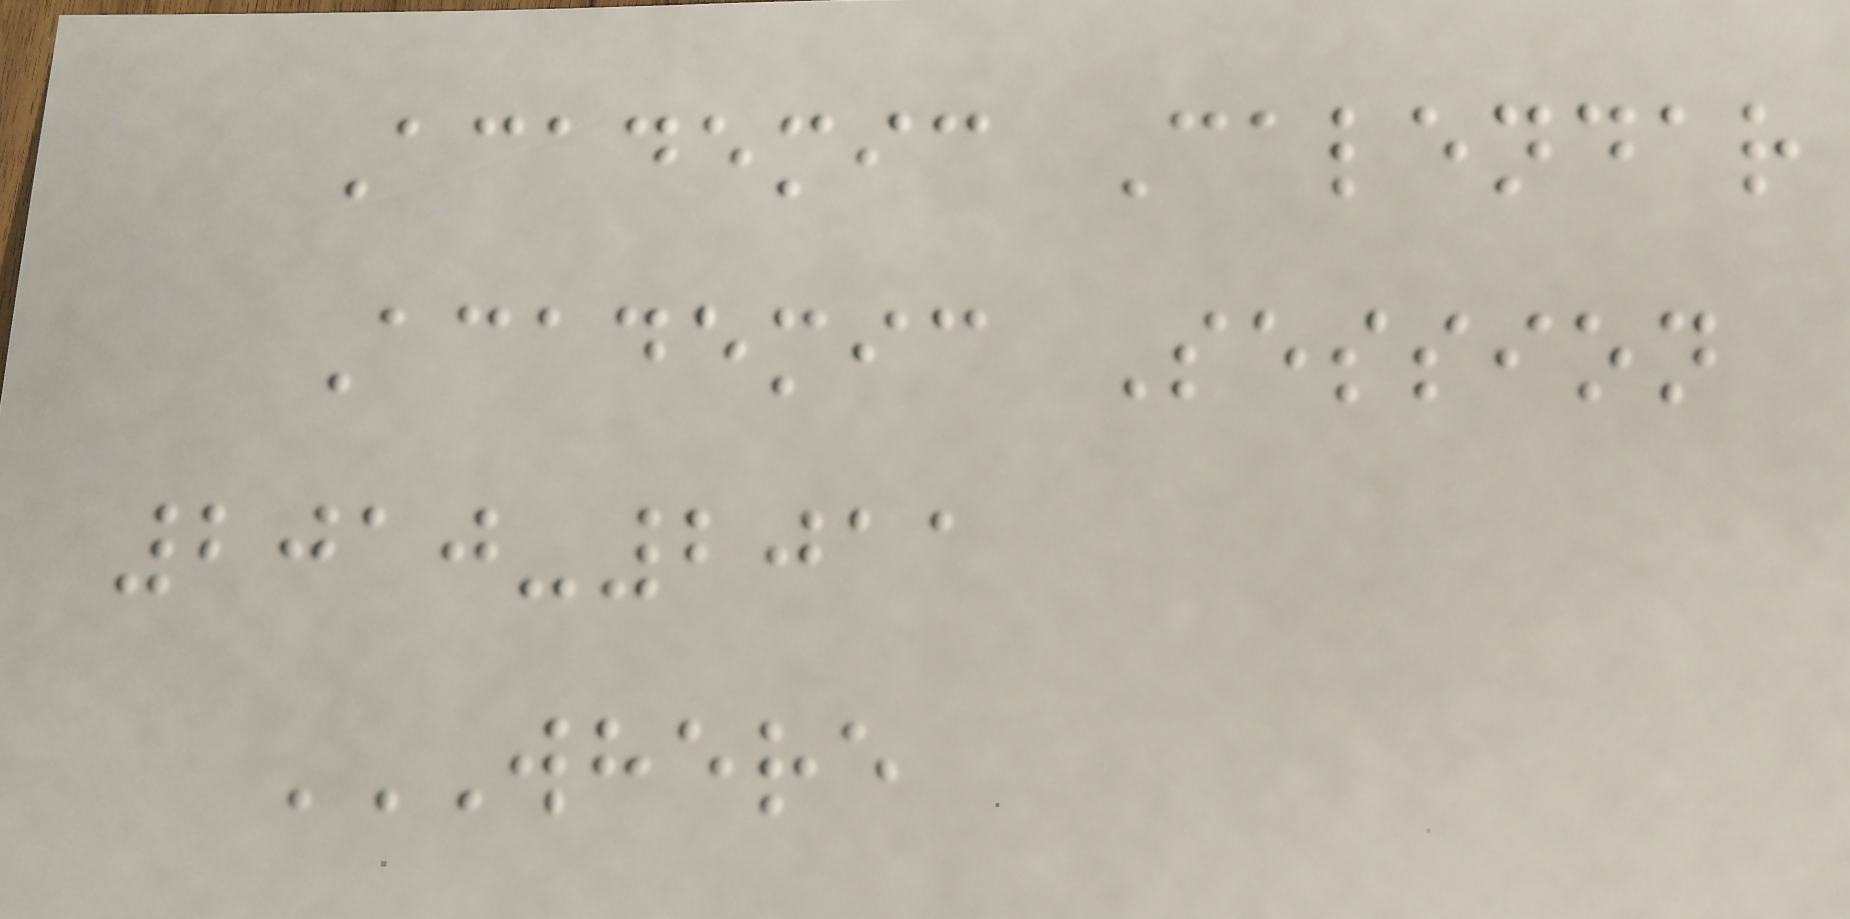Academic Calendar
Academic Session
2010-2011
WHERE
